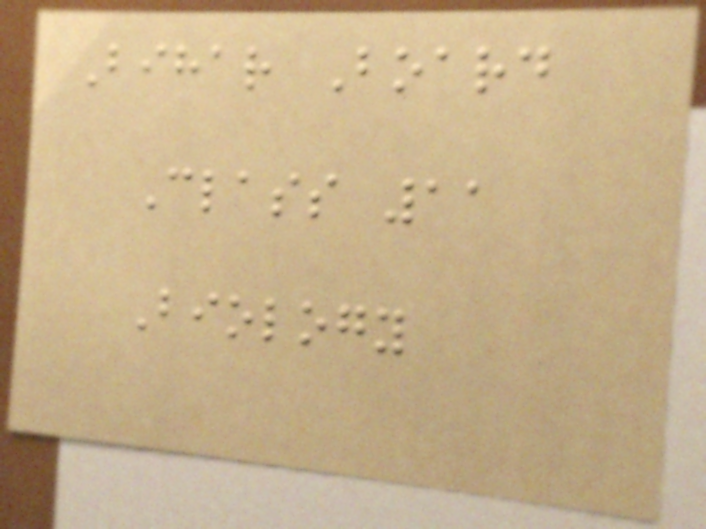Bihar Board
Class 11
Biology
